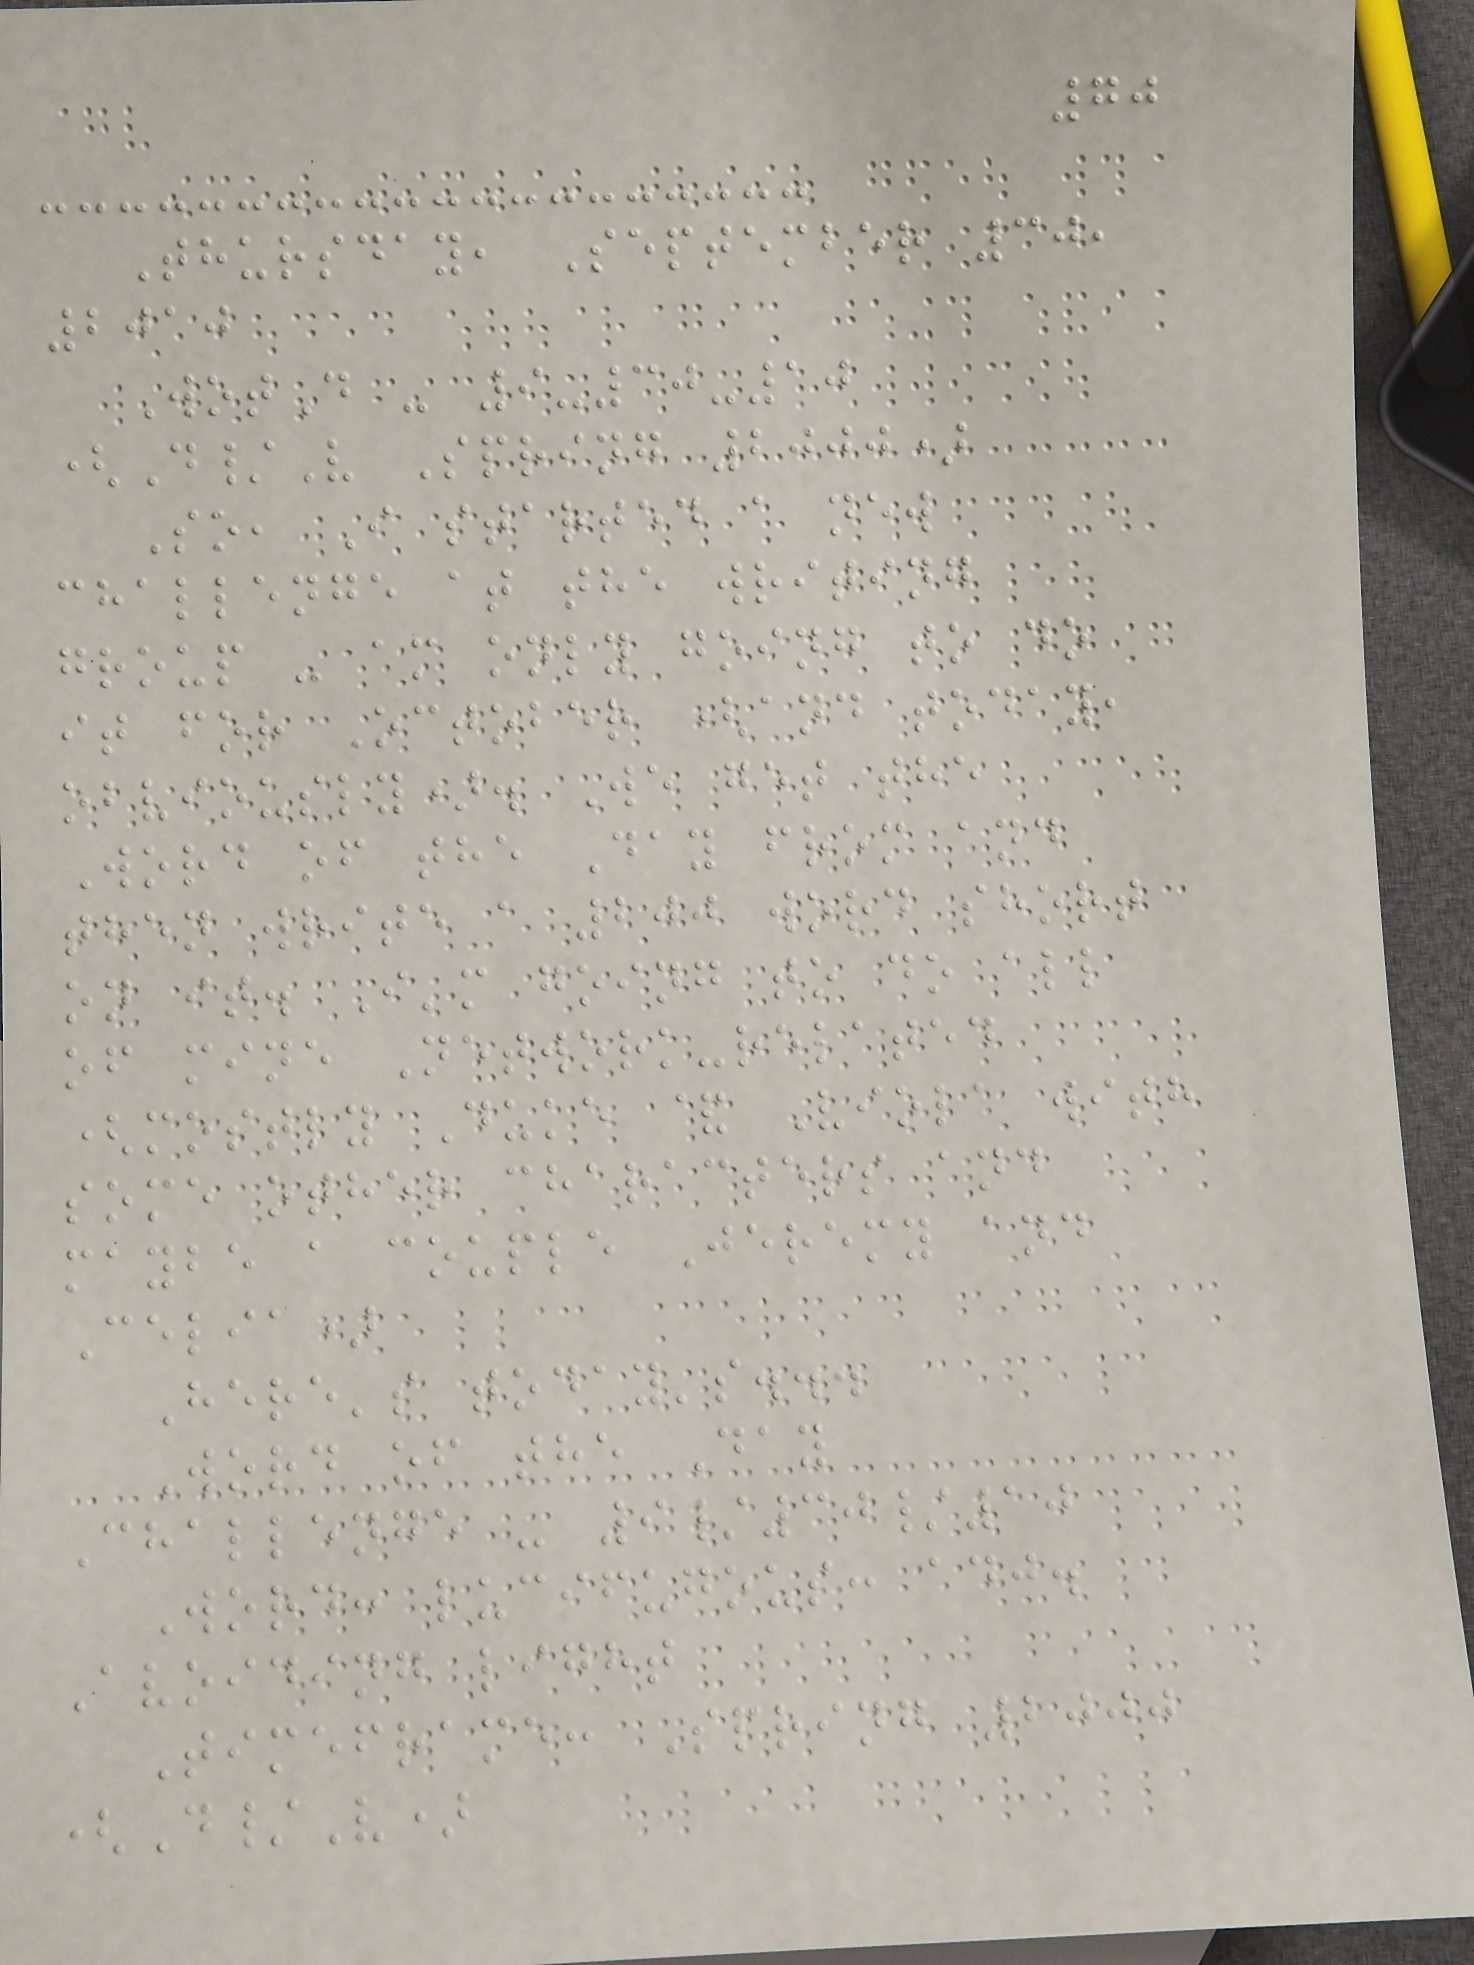70
Thursday, September 30,
2010
WotD - 9-30-10
(D/V Spring 2000)
So, I started a new
challenge at the writing
group - am only going to do
it for October (and today,
obviously). We get the
Word of the Day from and
then write a 200 word short
on it. I'm going to do all
of mine Network-related
(mostly Duke & Viola with
some other characters and
maybe a couple Jeremy and
Celia)
Here's today's...
Word of the Day
Challenge - 9/30/10
Word: lucifugous: adj.
Avoiding light
Timeframe: Spring 2000
(D/V)
